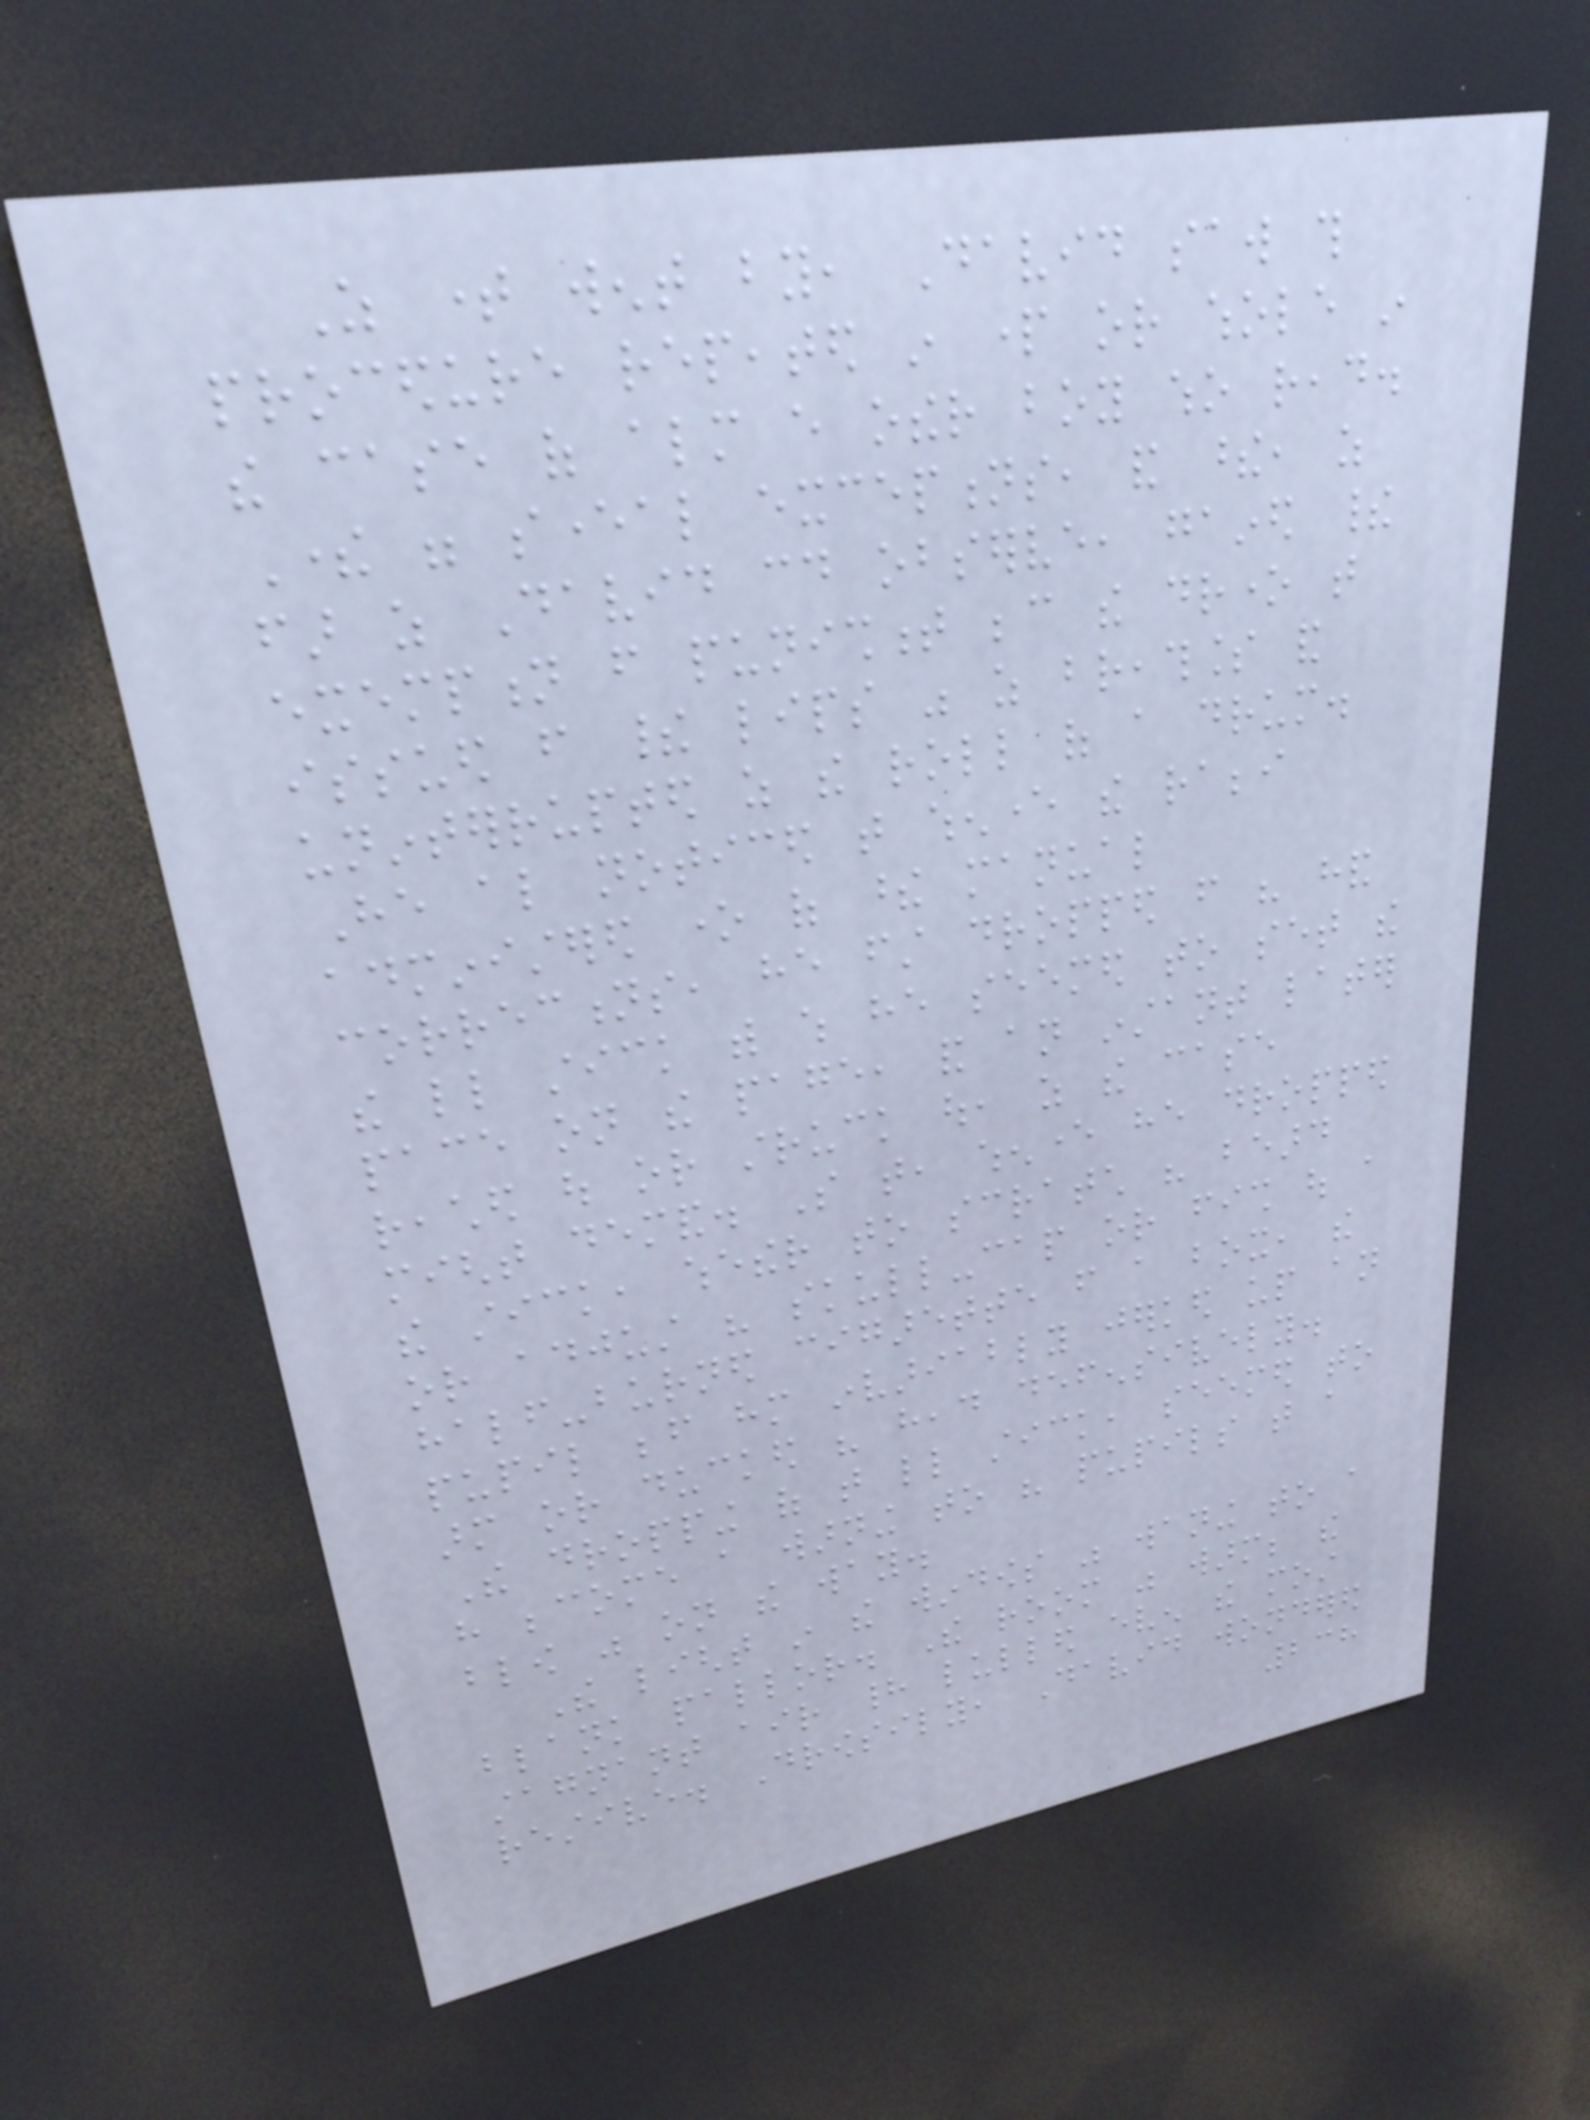As time went by, David saw this
procedure repeated in part or whole in
the case of almost every other boy who read.
There were several exceptions, and these, as
far as David could observe, gained their
exemption from punishment because the drone that
issued from their lips was as breathless and
uninterrupted as the roll of a drum.
He also noticed that whenever the rabbi
administered one of these manual
corrections, he first dropped from his hand
the little stick with which he seemed to set the
pace on the page, and an instant later
reached out or struck out, as the case
might demand. So that, whenever he dropped
the stick, whether to scratch his beard
or adjust his skull-cap or fish out a
half-burned cigarette from a box, the
pupil before him invariably jerked up an
arm or ducked his head defensively.
The dropping of that little stick, seemed to
have become a warning to his pupils that a
blow was on the way.
The light in the windows was waning to a
blank pallor. The room was warm; the
stagnant air had lulled even the most
restive. Drowsily, David wondered
238
